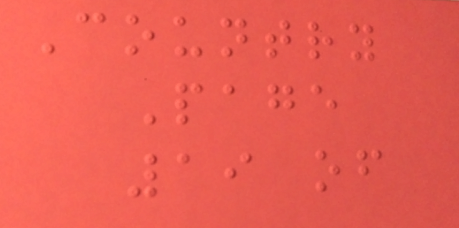Country
Page
19 of
